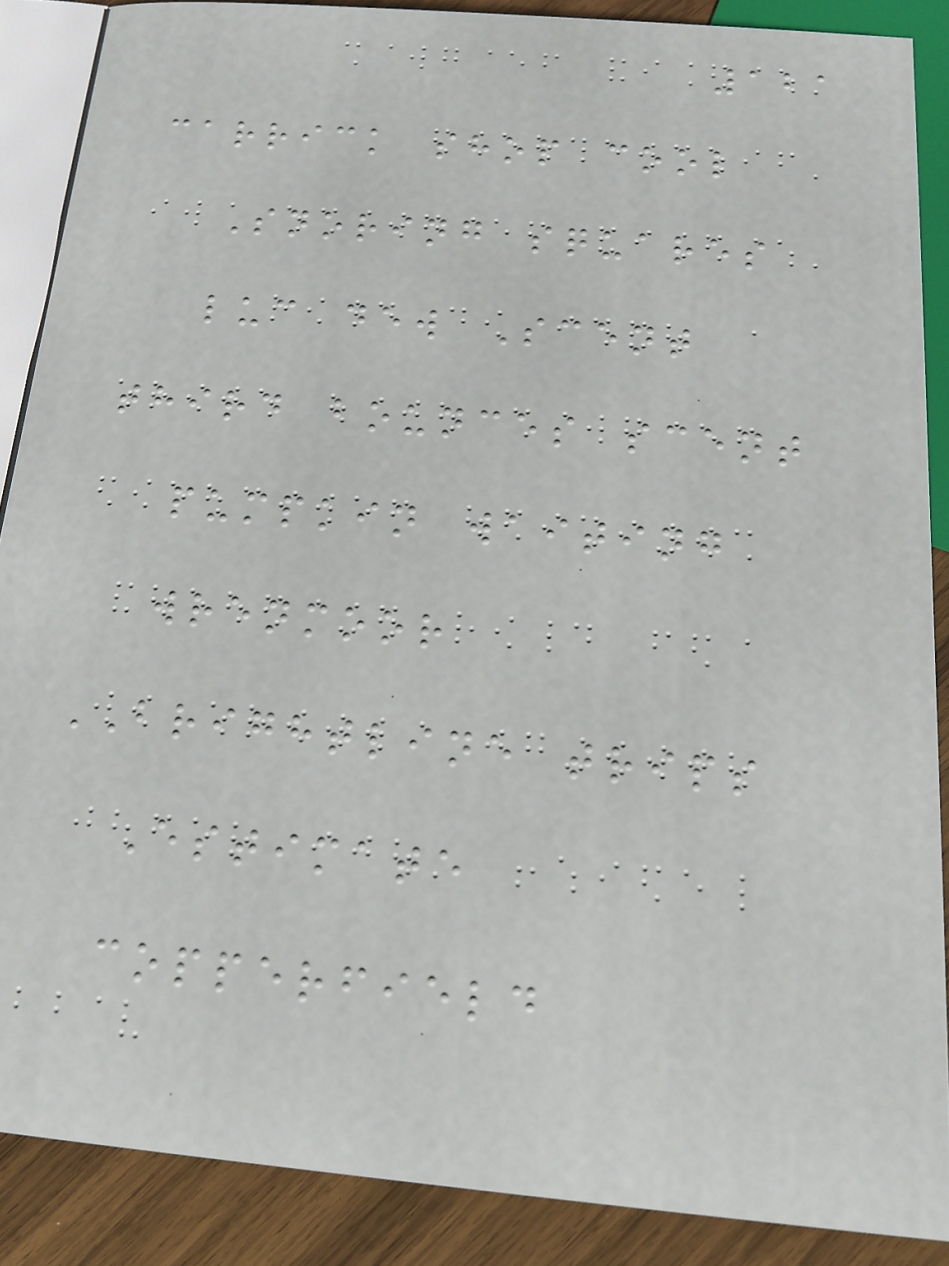121
carrick shop cool
Snoring squares
luc dew Scent
third bounces scent
pumpkin waiting
wrenmoor
BRIGHTLINE trips
Estimate
copperfield
